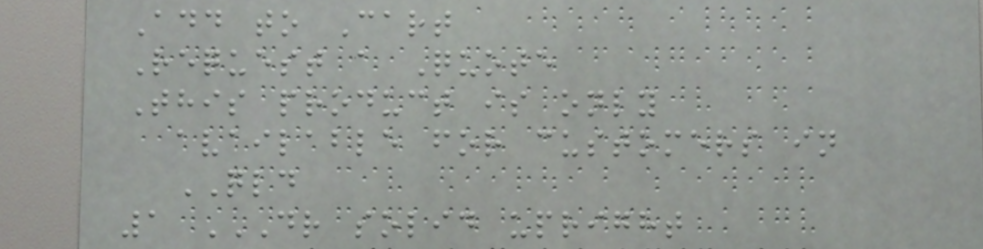Add to Cart
Request a Quote
This product is only
available for customers in
QLD
1 DR SOLID UPRIGHT
